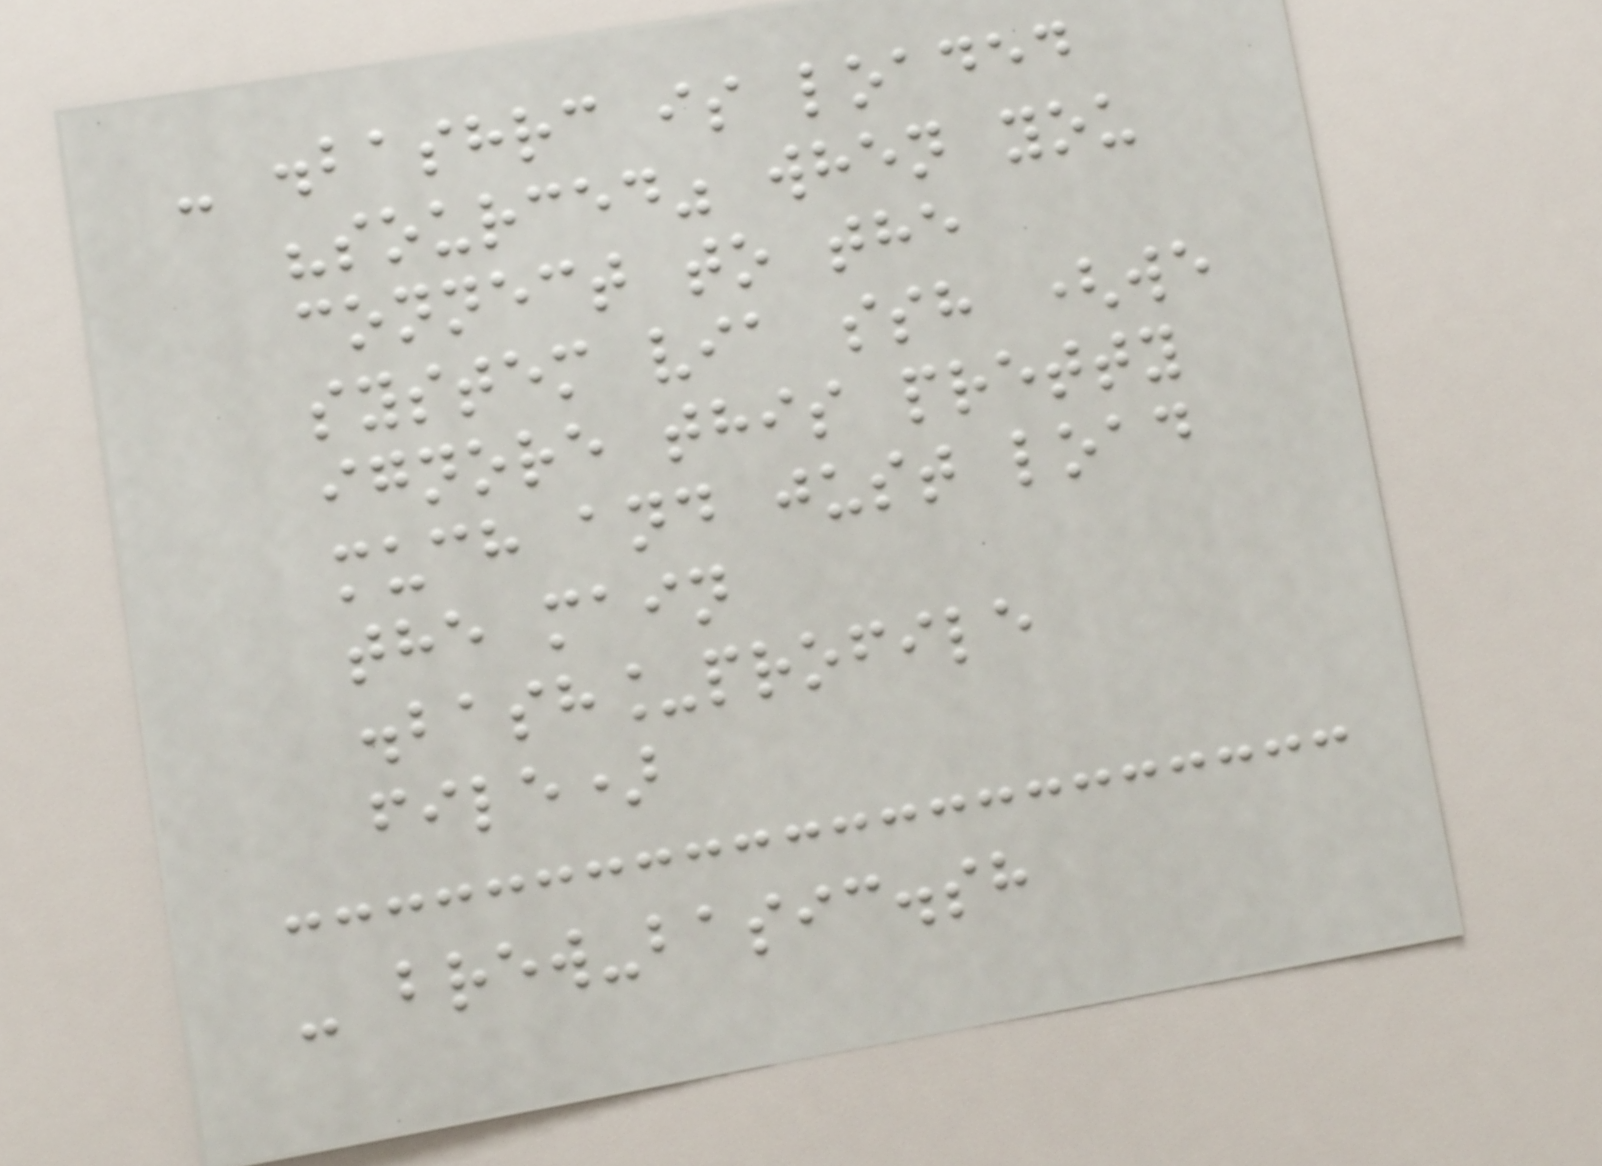- .bashrc is loaded
"sourced" when you
connect to the
system via ssh (we
ignore this pretty
much and just load
the main
.bash_profile
file)
- brew-basic.sh
